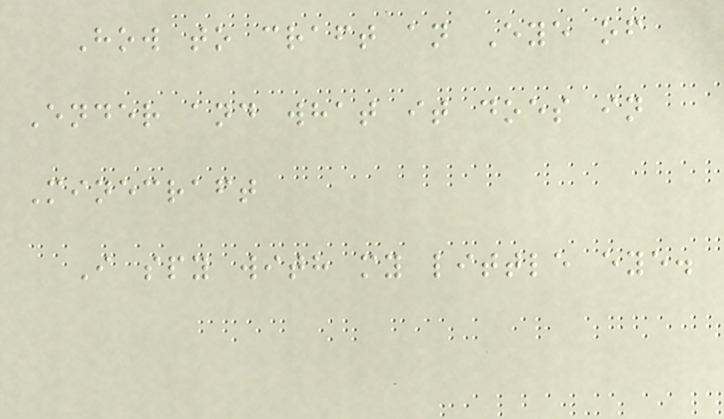How to craft an Eye of
Ender and what it does in
Minecraft
I spy with my little eye.
